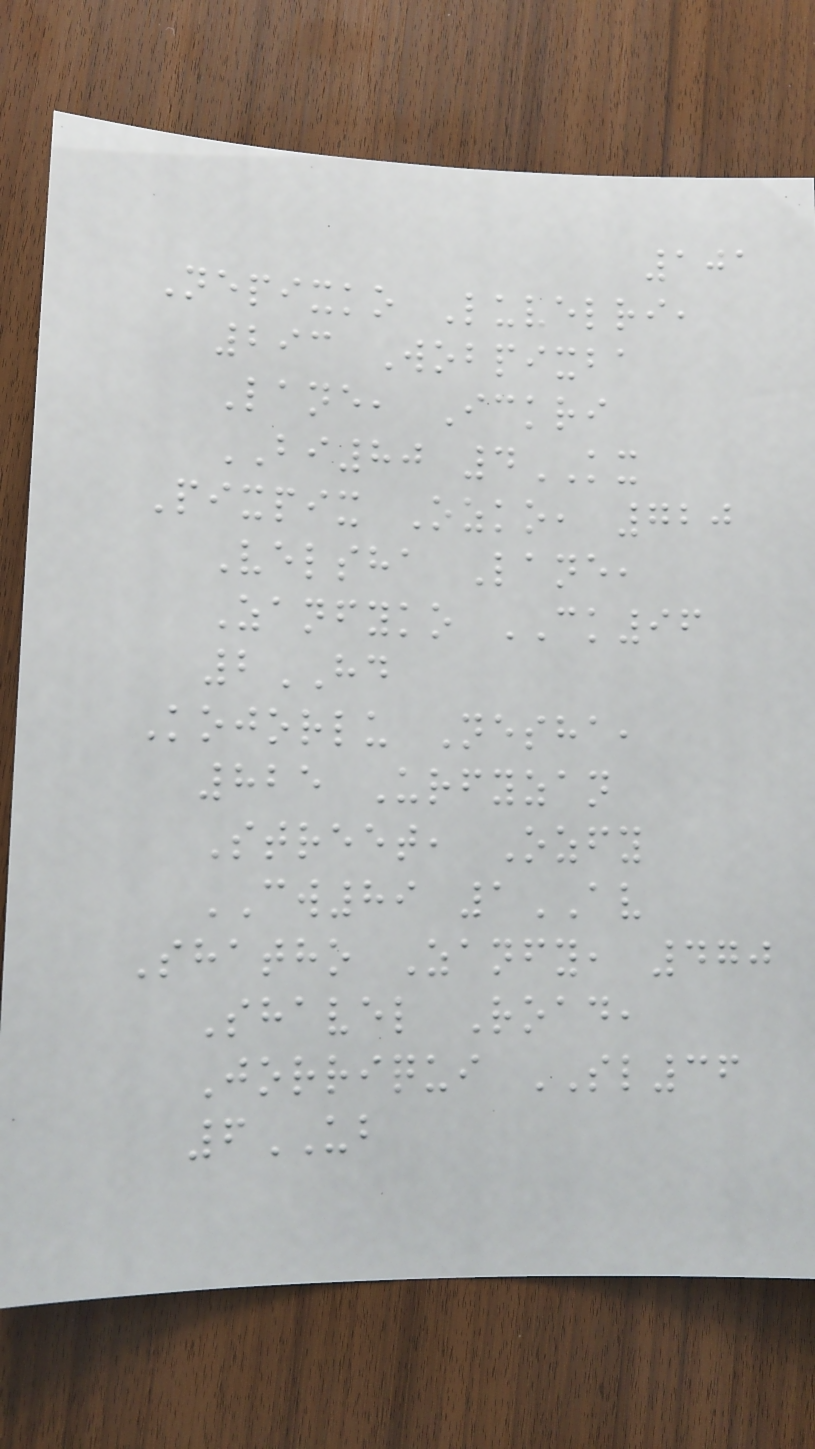101
Nepixko Luvelri,
293 Wobpixba
Lane, Ickri
BI80 4KX
Pixpix Ozko, 720
Velsha Lane,
Zanfyko CK96
2HD
Kojorlu Nesha,
825 Urfyzan
Street, Ozfy
CW89 1AV
Shatho Zanfy, 470
Shavel Road,
Jorriqui SL36
6UB
